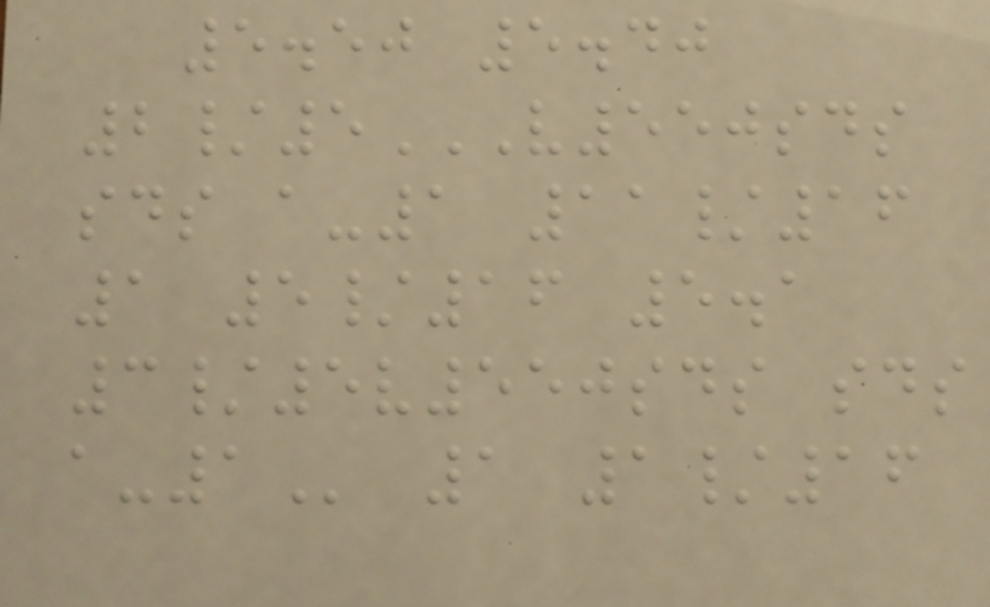5.50 5.40
2/5V550SDS
SDS A-1 11/16
1 5/16 5.1
3/5V550SDS SDS
A-1 1 1/16
